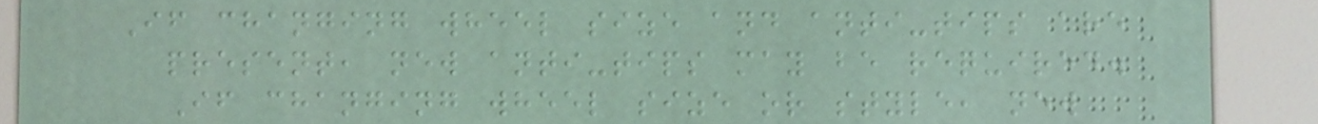If changing wheel size and anti-tips are
present, new anti-tips may be required.
If changing wheel size or style, new
